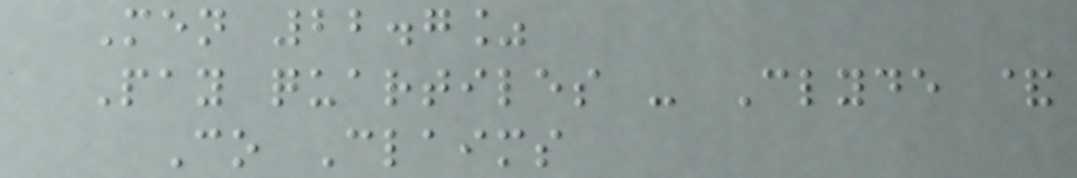Men 22.7%
Pay quartiles - Clyde &
Co Claims
